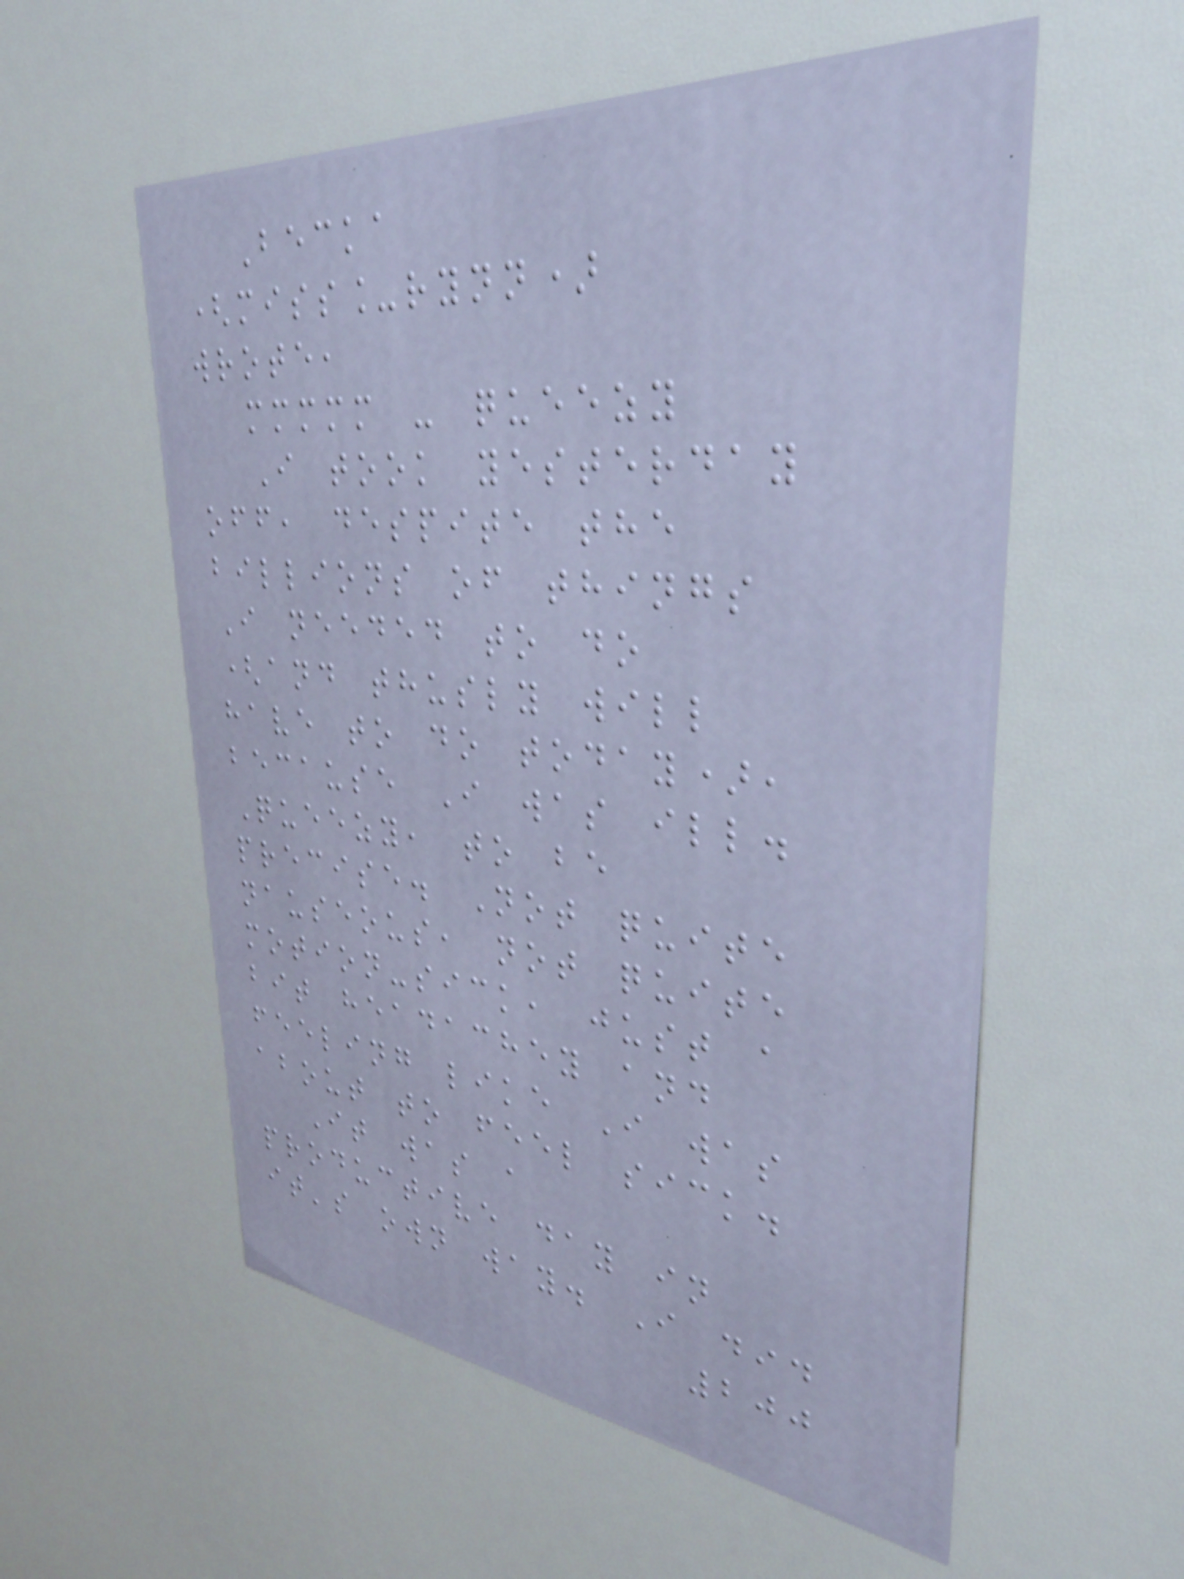Becka
(miss_rynn)
wrote,
mmmmm - queezy
I took yesterday
off, despite the
billions of things
I needed to do
(and thusly will
have to do today),
because I was ill.
Queezy, to be
precise. Not quite
nauseous, not quite
motion-sick, just a
bit headachey and
feeling like I was
about to feel sick.
It was a
productive day in
it's own way. I did
200
